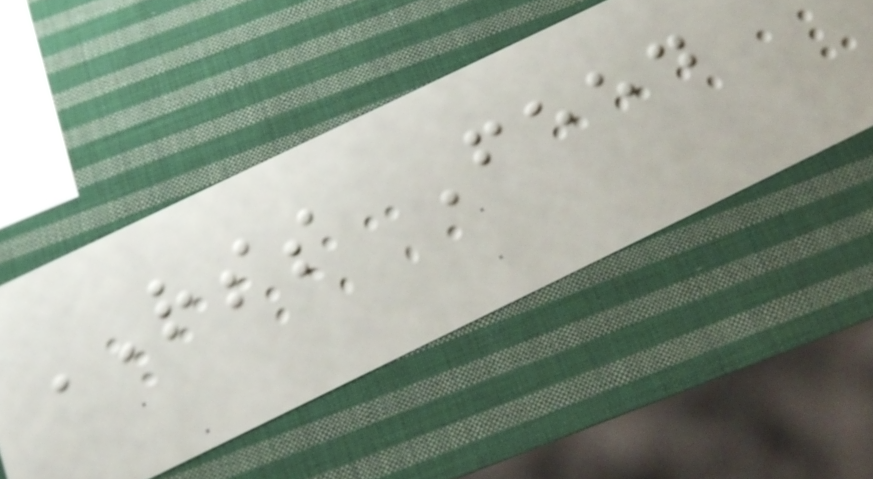RSS Feed
